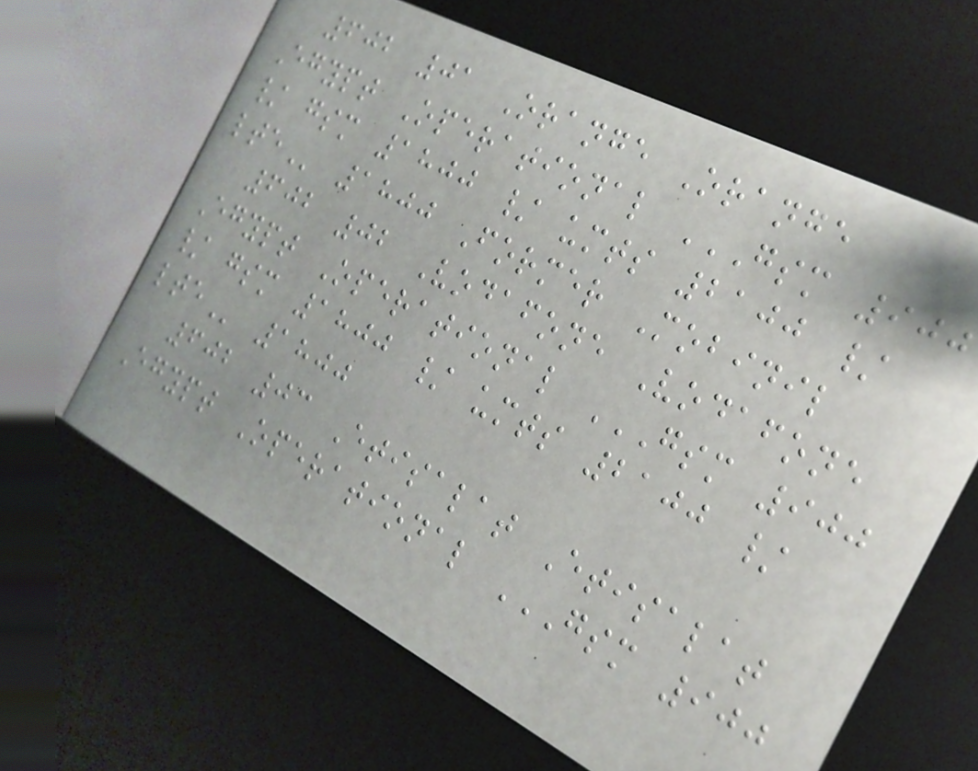602 01 Orange Orange
Egypt Operational GSM 900
/ GSM 1800 / UMTS 2100 /
LTE 1800 Former Mobinil
602 02 Vodafone Vodafone
Egypt Operational GSM 900
/ GSM 1800 / UMTS 2100 /
LTE 1800
602 03 Etisalat Etisalat
Egypt Operational GSM 900
